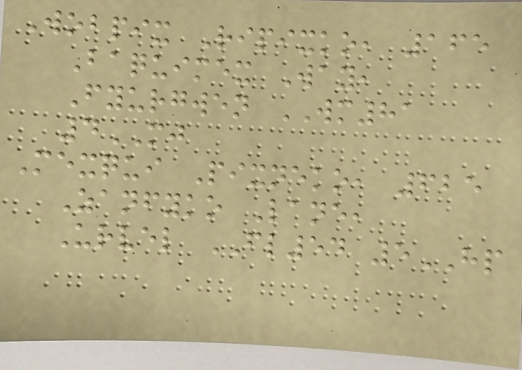Wobpix Ripixko, 165
Baquimex Way,
Fyurgwen WM81
4MJ
Mexqui Pixneko, 625
Zanfyko Lane,
Urvel FL54 5HP
